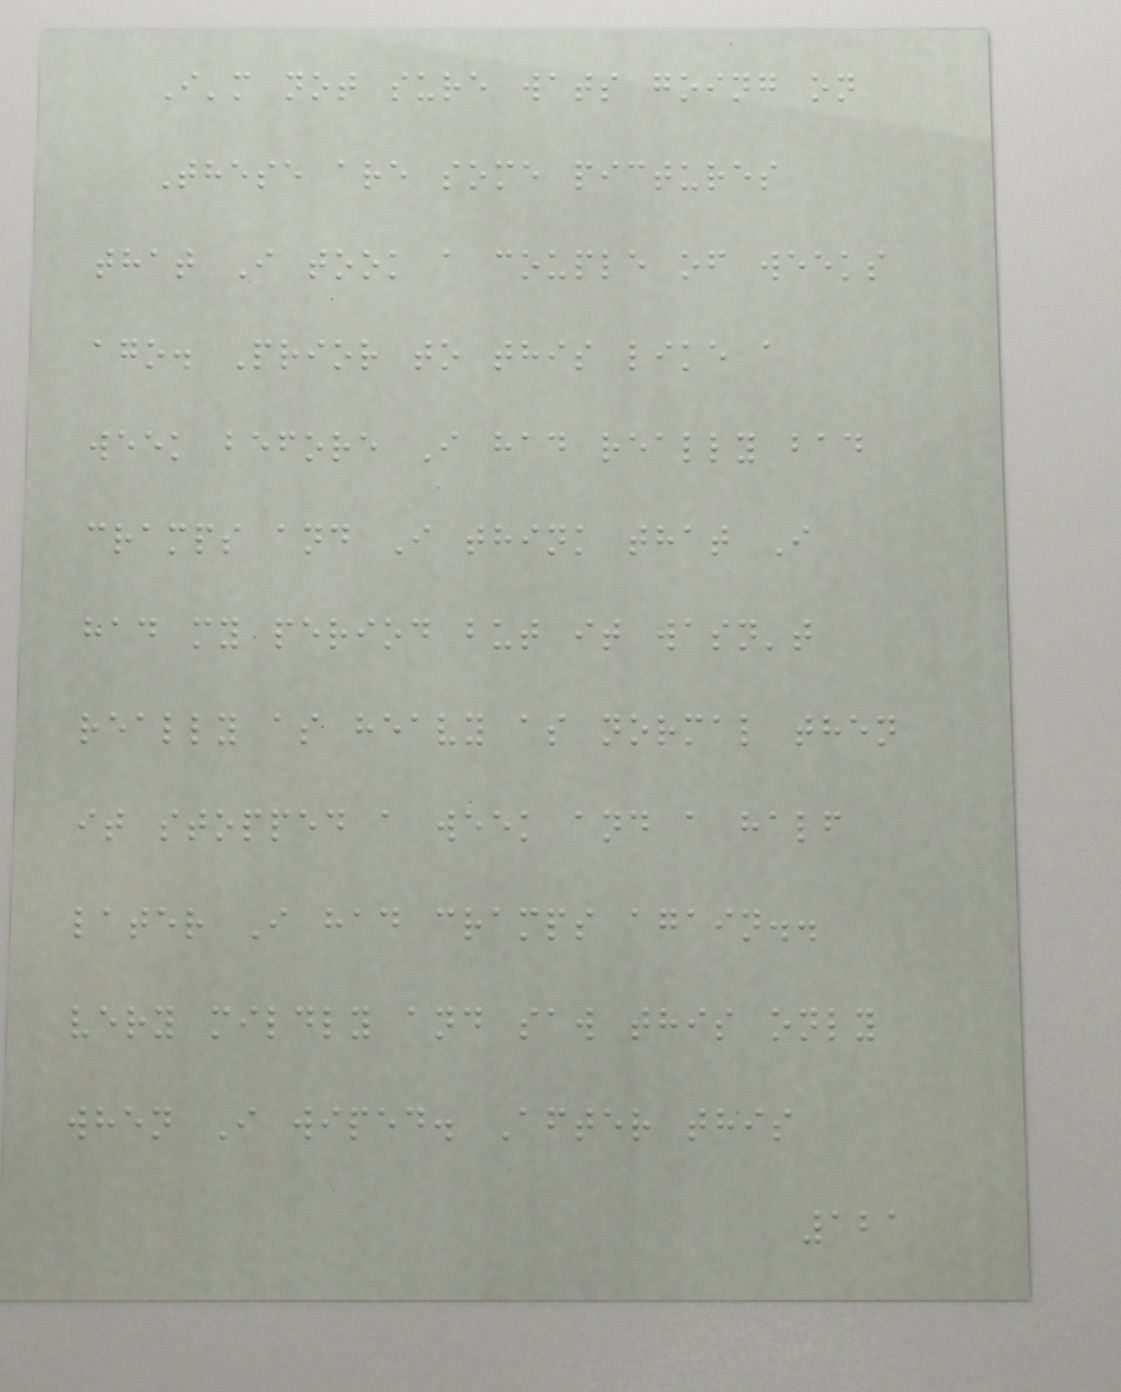I'm not sure wats going on
These are some pictures
that I took a couple of weeks
ago. Prior to this like a
week before I had really bad
cramps and I think that I
had my period but it wasn't
really as heavy as normal then
it stopped a week and a half
later I had cramps again..
very mildly and saw this only
when I wiped. After this
121
